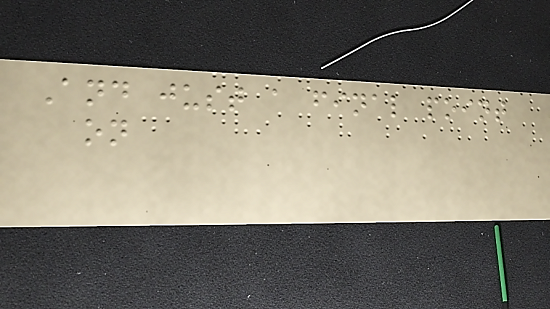And just a final point
on
